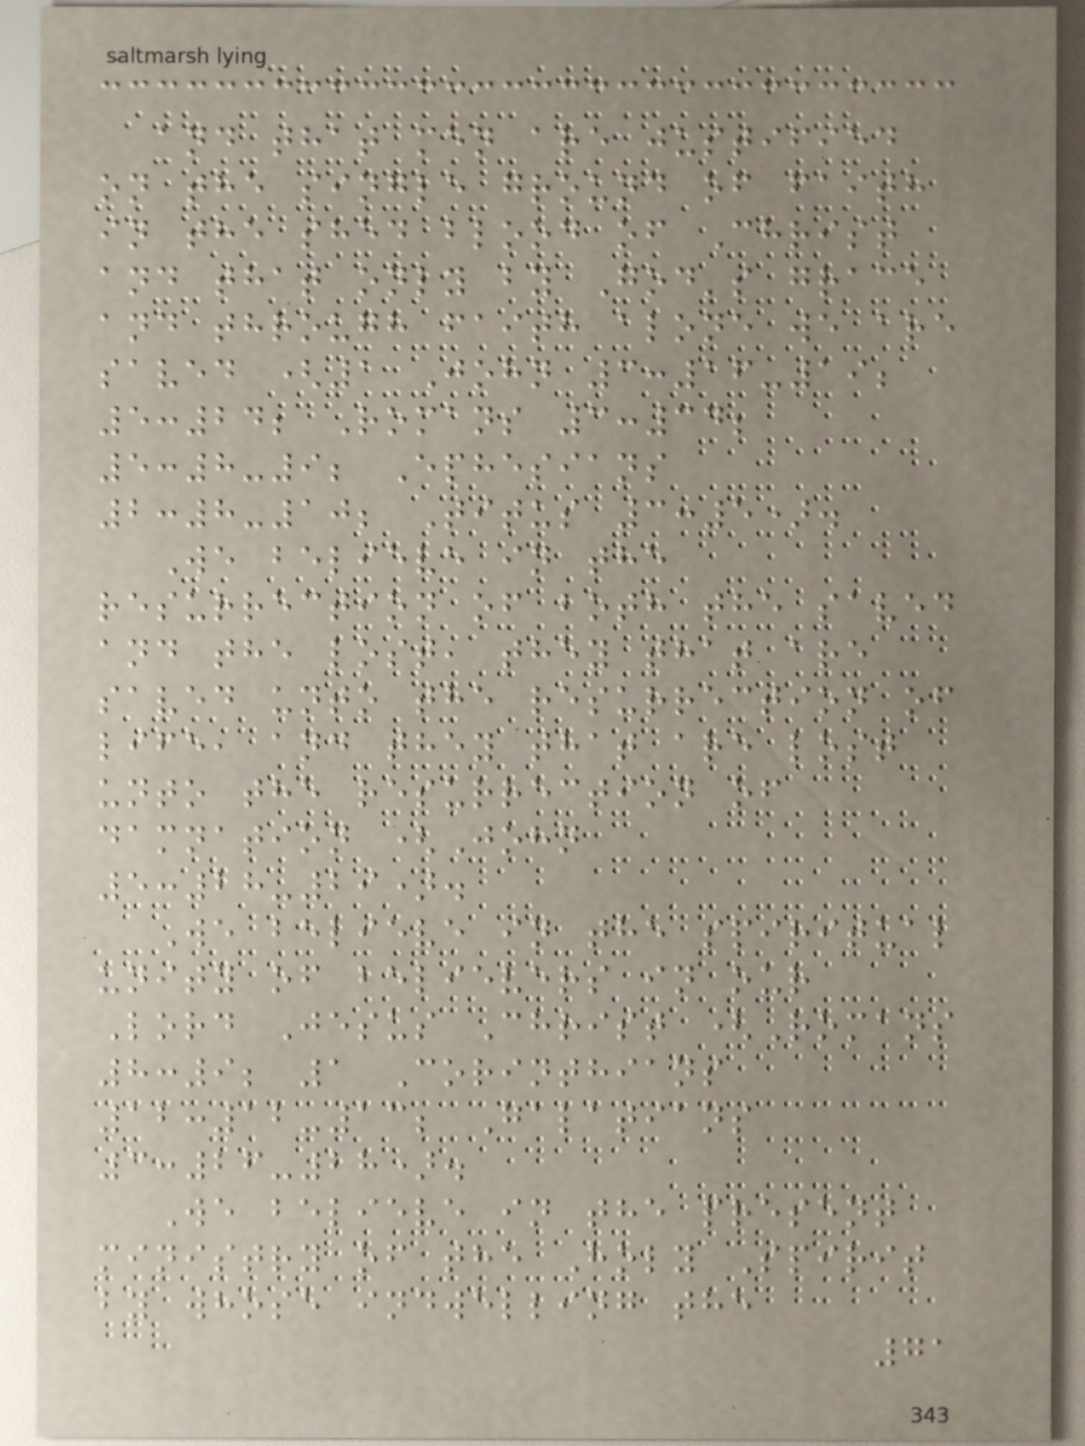and that men are justified
on the single ground of faith
in the shed blood of Christ
and that only by God's grace
and through faith alone we are
saved (1 John 3:16-19;
5:24; Romans 3:34;
5:8-9; Ephesians
2:8-10; Titus 3:5).
We believe in the
resurrection of both the saved
and the lost, they that are
saved unto the resurrection of
life, and they that are lost
unto the resurrection of
damnation (John
5:28-29).
We believe in the spiritual
unity of believers in our
Lord Jesus Christ (Romans
8:9; 1 Corinthians
12:12-13; Galatians
3:26-28).
We believe in the present
ministry of the Holy Spirit
by whose indwelling the
71
